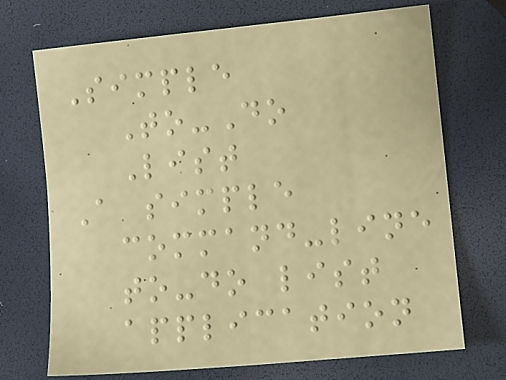Simple
To-Do
List
A simple
command-line
to-do list
application
